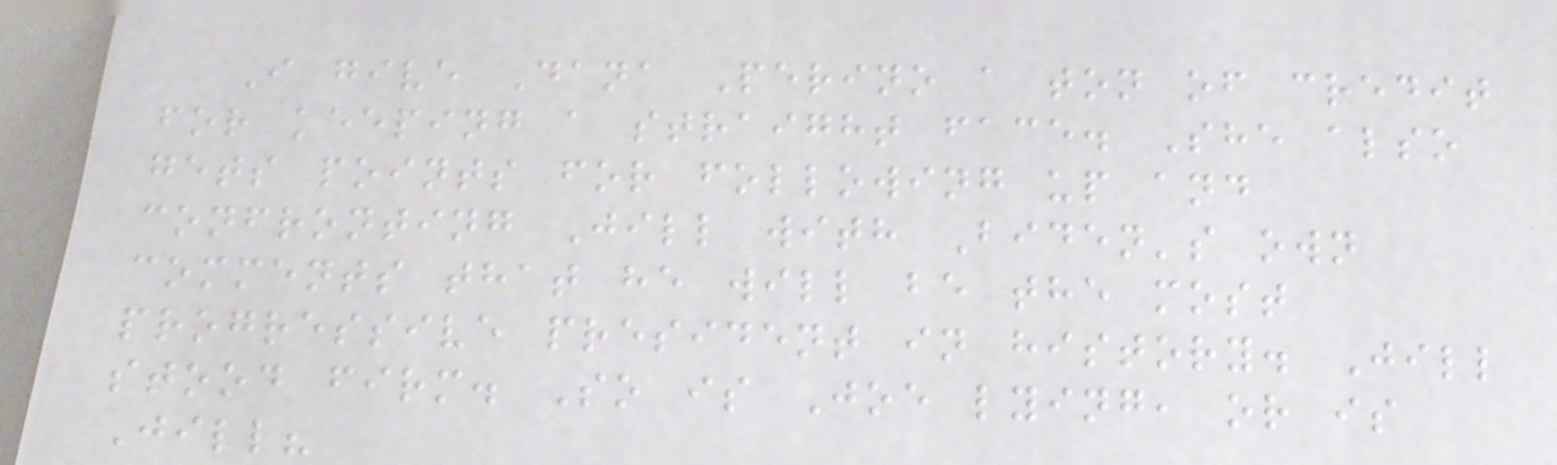I give Dana Perino a ton of credit
for keeping a straight face. She also
gets points for following up and
confronting Jill with Biden's own
comments that he will be the most
progressive president in history. Jill
stood firm. So is Joe lying, or is
Jill?
